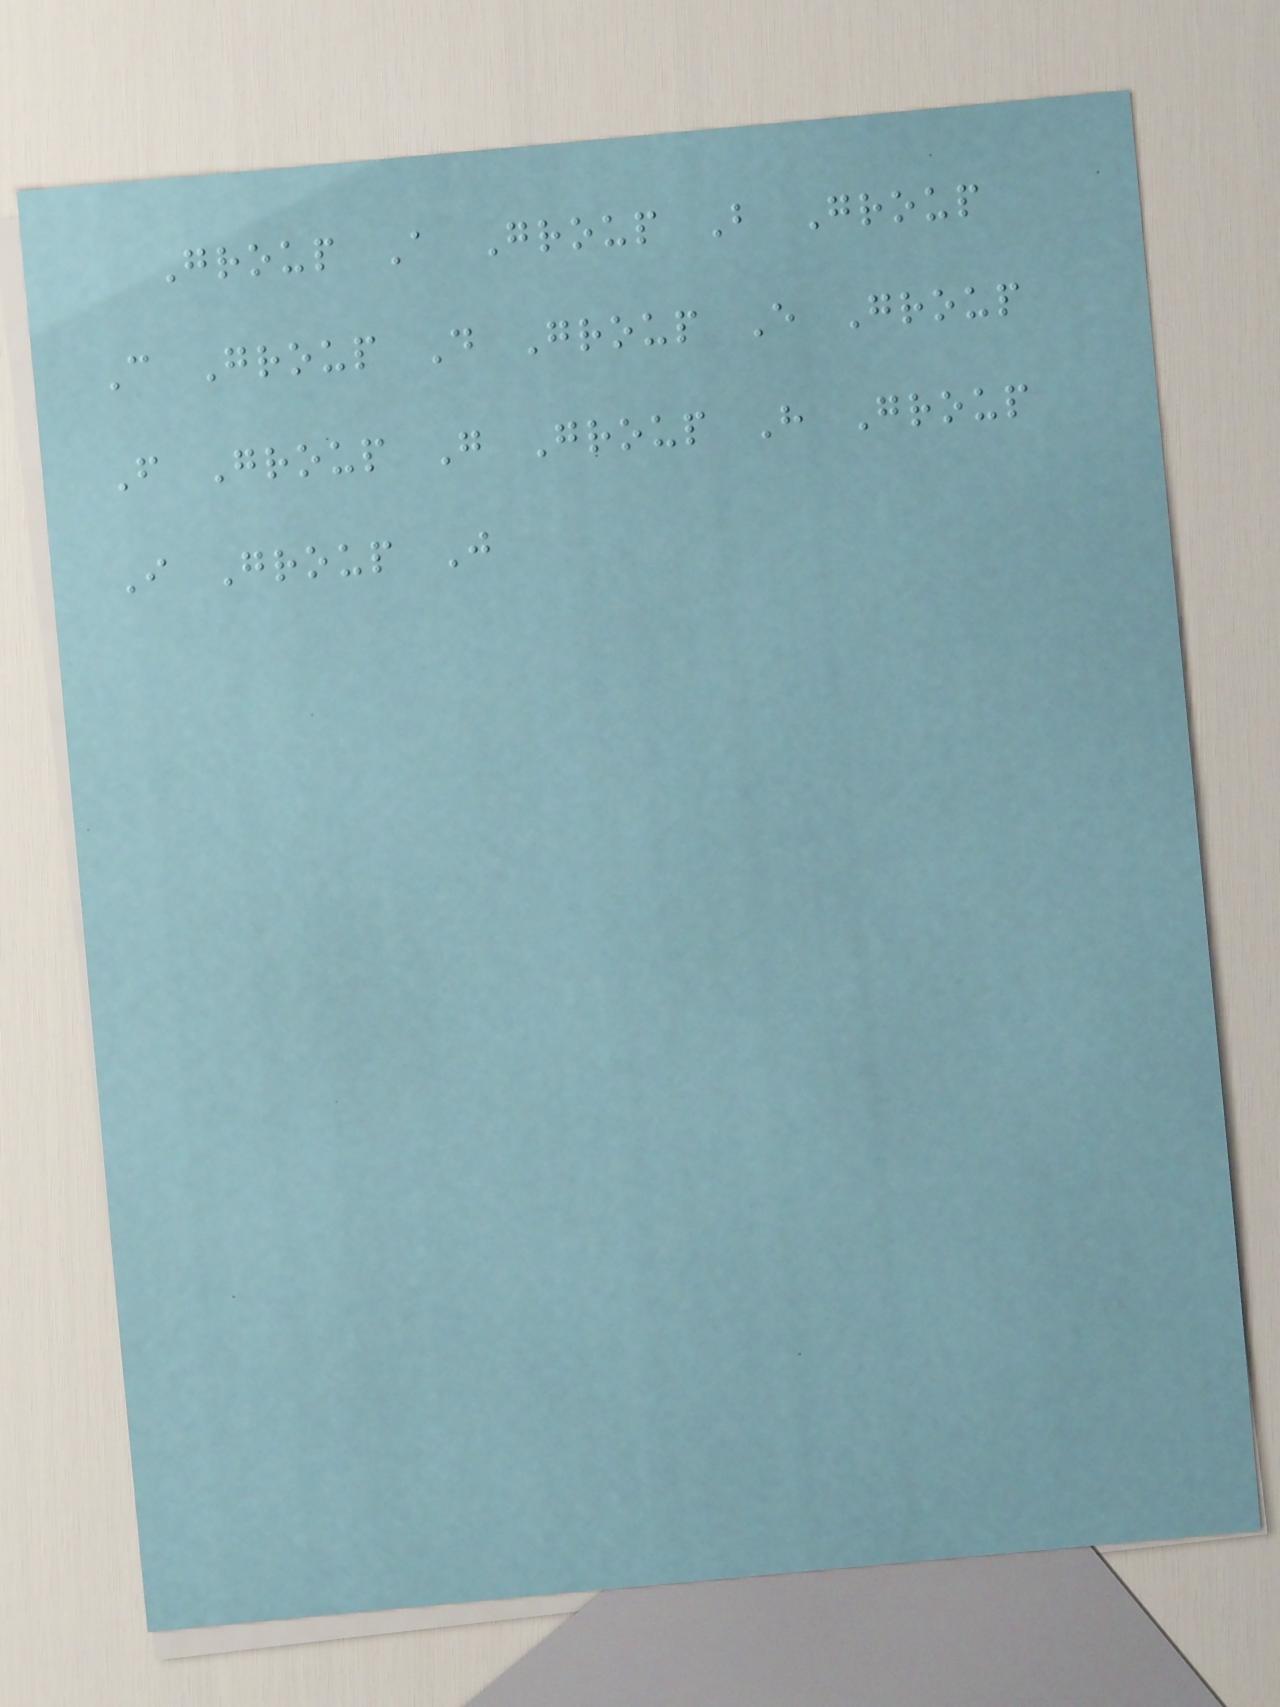Group A Group B Group
C Group D Group E Group
F Group G Group H Group
I Group J
